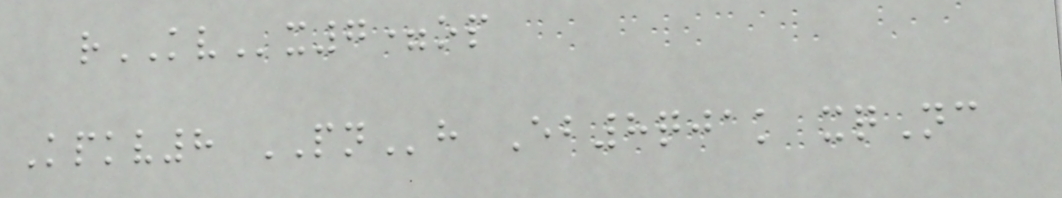rKVx7=op
Kpkv8 PNh Eb8qjak xqNc
